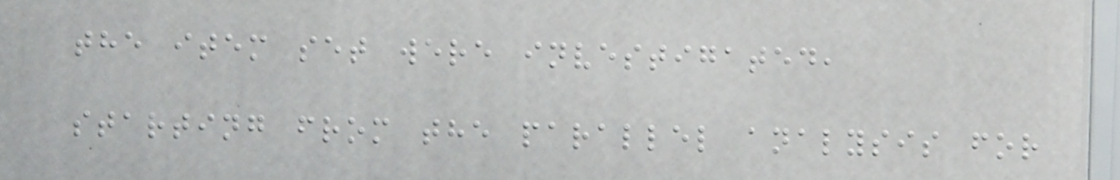the item set were investigated,
starting from the parallel analysis for
